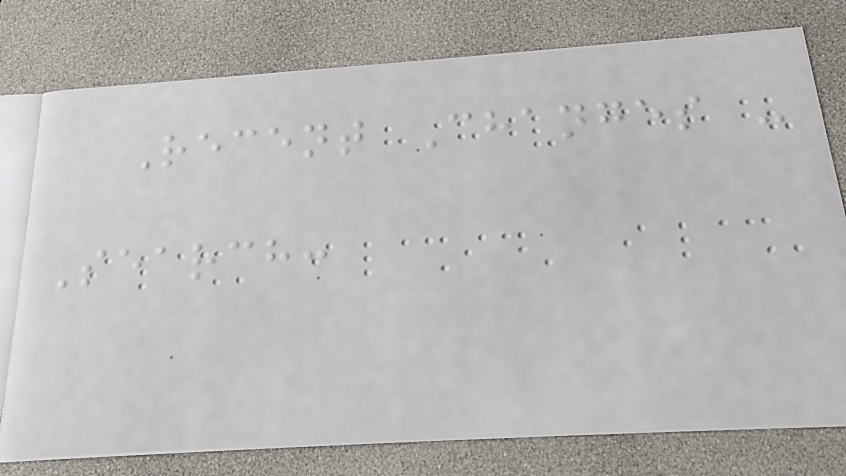Recent Changes -
Search:
